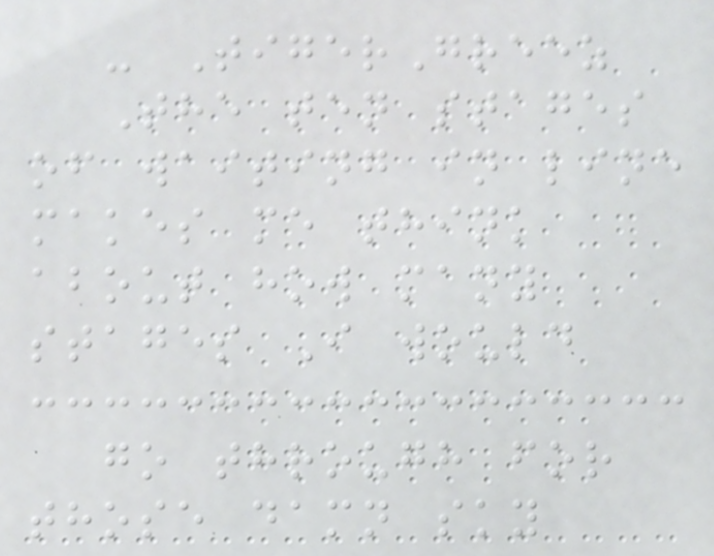- TigerGreez
The ten stages
of waiting in line
makes me think
about how many
stages I would
go through for
those damn sky
